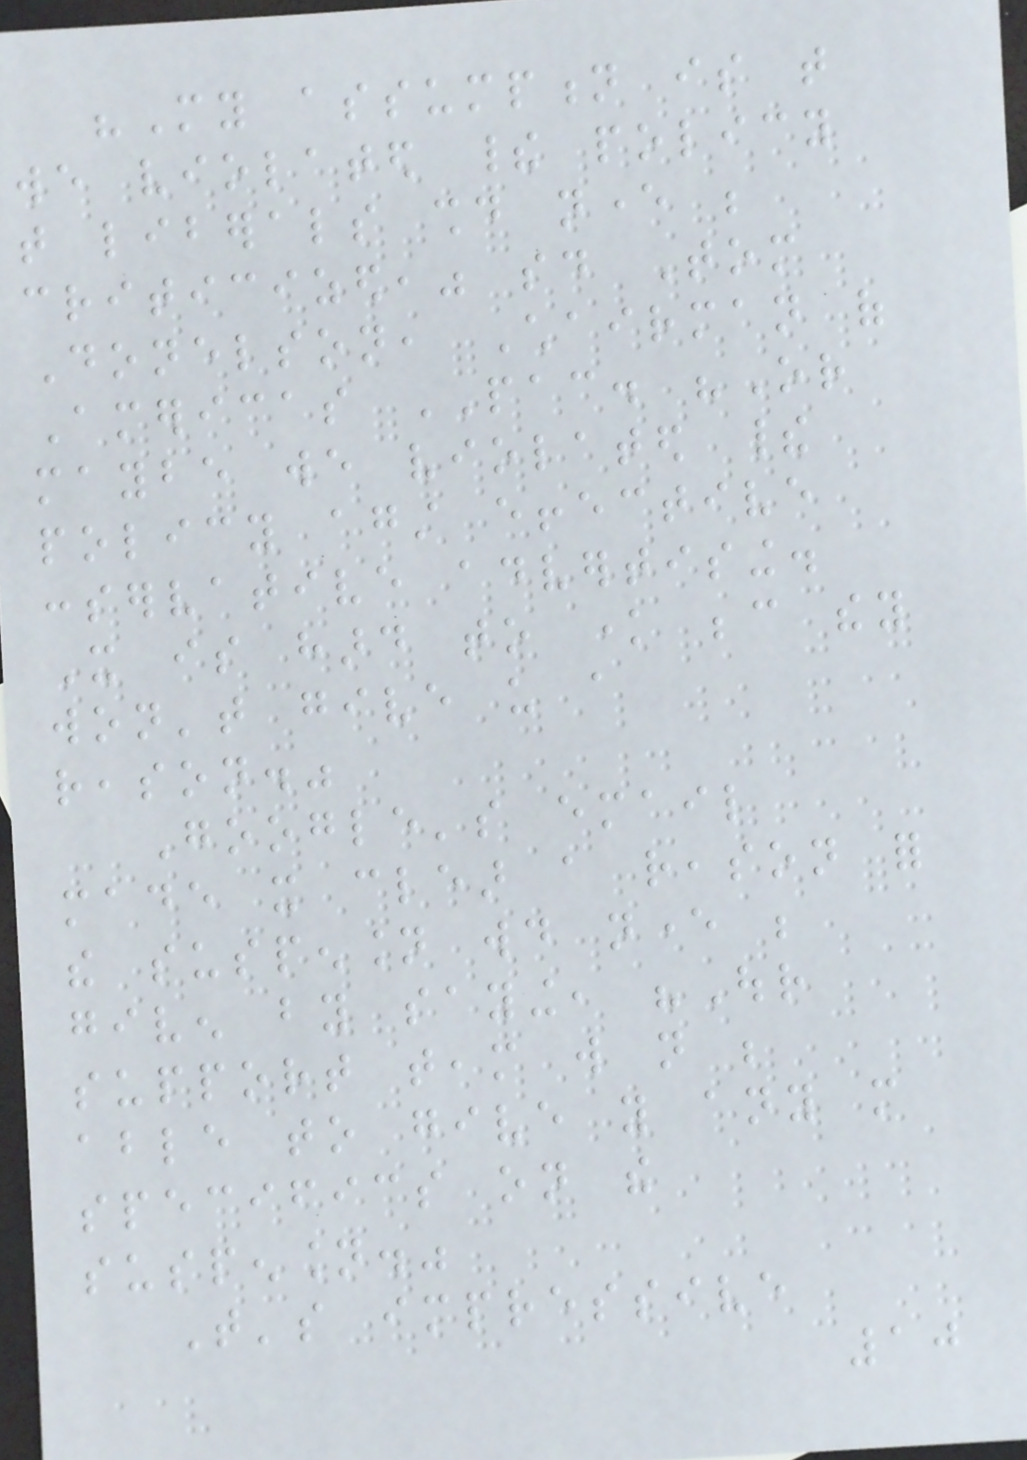"My assumption is that
we violated their policy
that liberals should never be
criticized," said Tom
Donelson, Chairman of
Americas PAC. "Or
maybe we violated their
policy against effective
conservative advertising.
It is hard to know because they
won't give us a
reason."
Google's email
made it clear a reason for
the suspension would never be
given by saying, "Our
support team will not be
able to give you any more
specifics on the
suspension."
That's impressive
10
